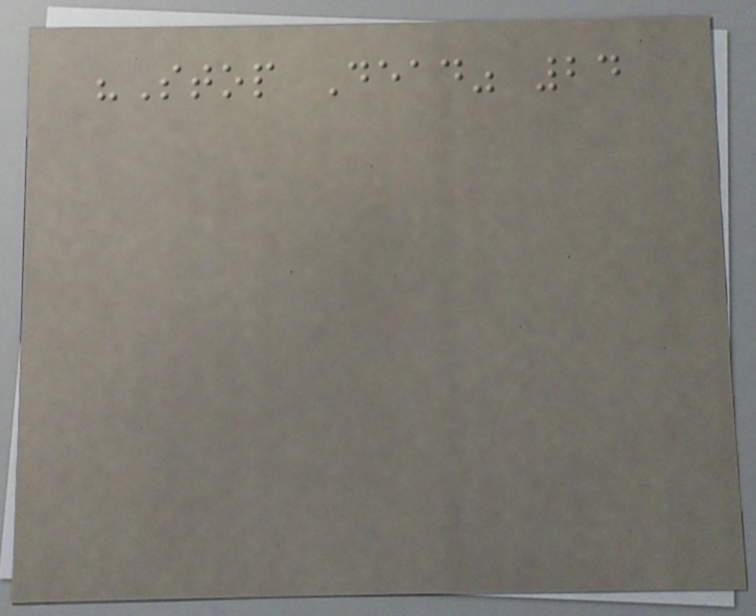"Stop Dead" 24
